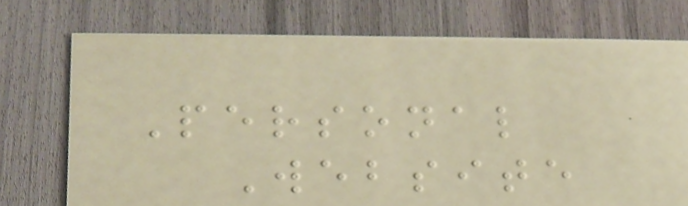Personal
Website
